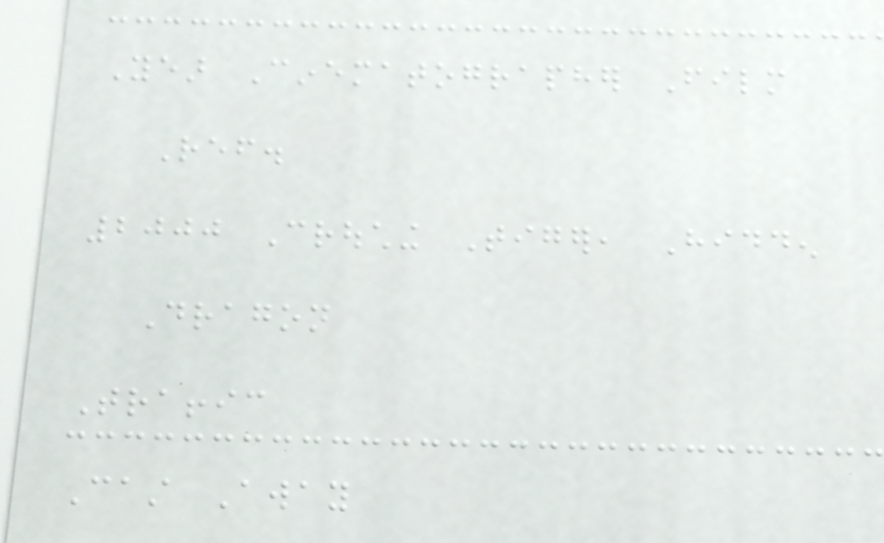Year Cinematographer Film
Ref.
2000 Crouching Tiger, Hidden
Dragon
Traffic
Cast Away
